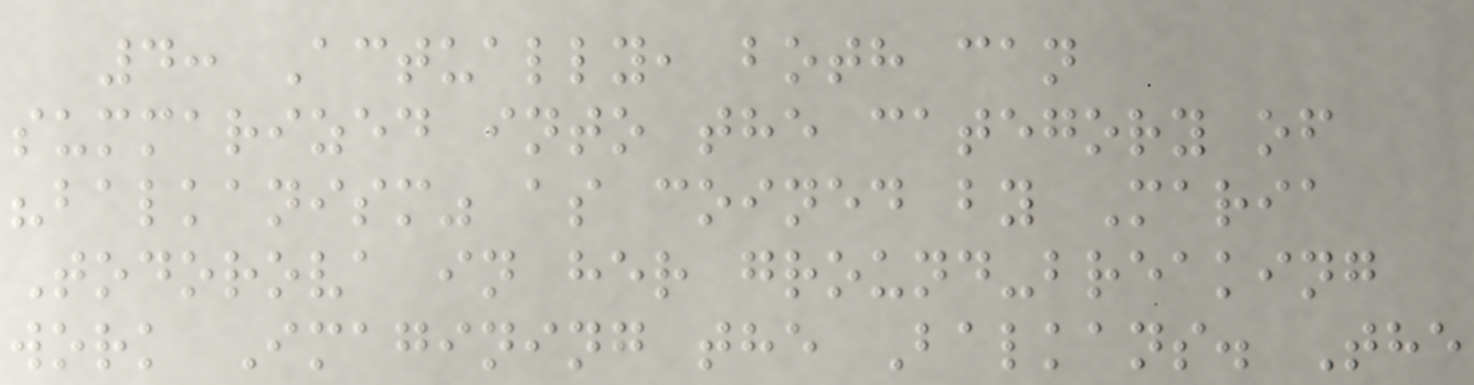4: Actually, both can
summarized into the category of
"balkanism" as coined by Maria
Todorova in her ground-breaking
work Imagining the Balkans. The
